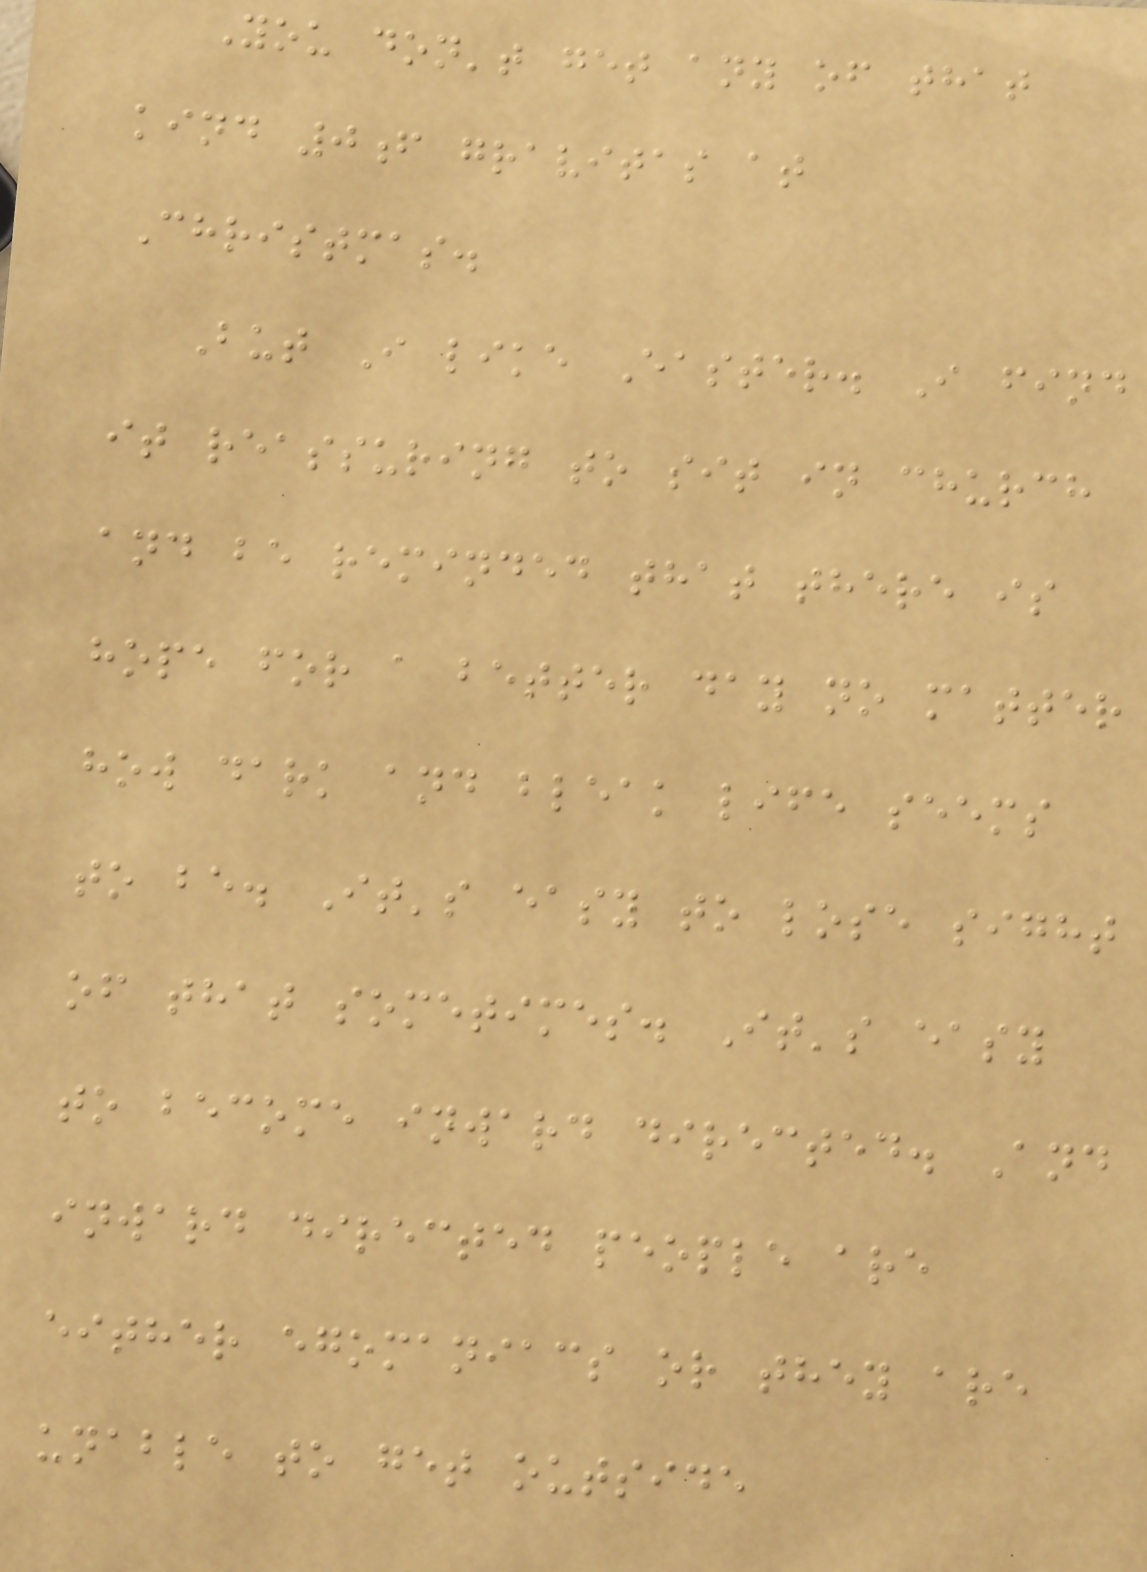You don't get any of that
kind 0f gravitas at
Christmas.
But I like Easter. I find
it reassuring to sit in church
and be reminded that there is
hope for a better day no matter
how dark and bleak life seems
to be. It's easy to lose sight
of that sometimes. It's easy
to become inward directed. And
inward directed people are
either egomaniacs or they are
unable to get outside
